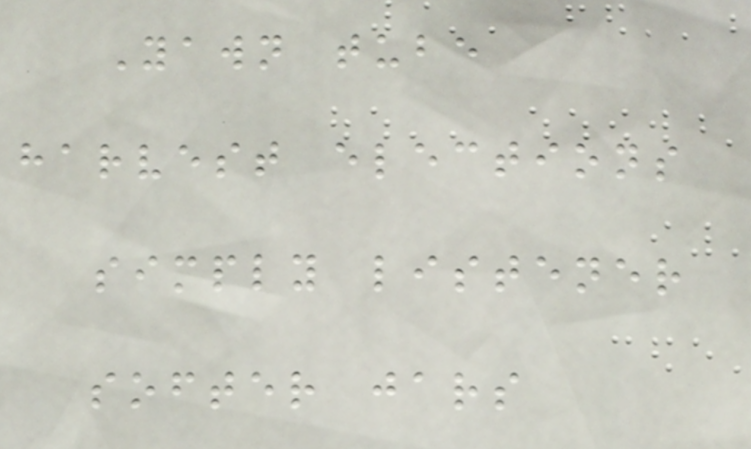Yawn tube
harvest elections
simply listener
softer jars
